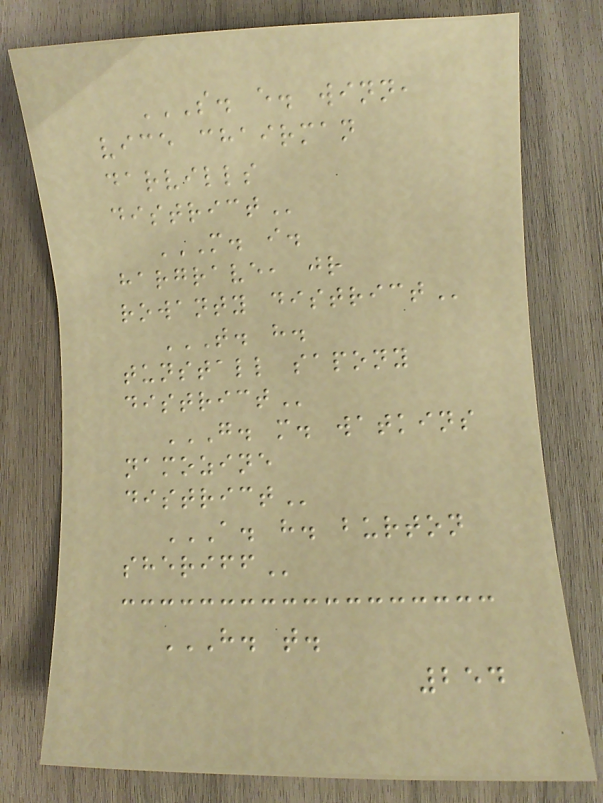S. E. WINN,
VICE CHAIRMAN
DARVILLS
DISTRICT
M. I.
HARGRAVE, JR
ROWANTY DISTRICT
T. H.
TUNSTALL SAPONY
DISTRICT
G. M. WATKINS
NAMOZINE
DISTRICT
A. H. BURTON
SHERIFF
H. T.
254
